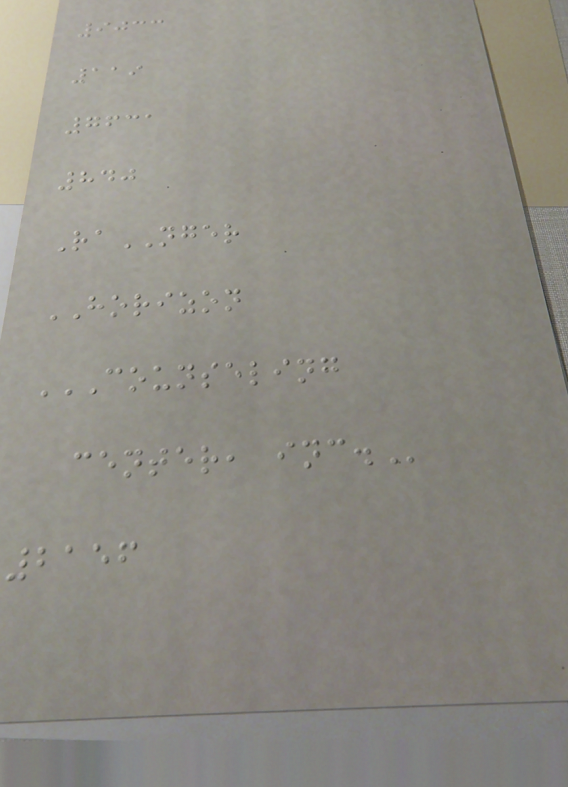9033
119
7631
840
RaNGER
HORIZON
COUNSELING
CENTER, INC.
2156
